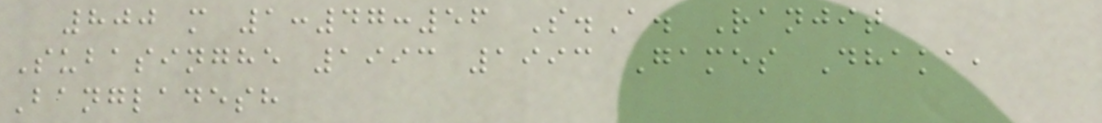800 m 1:47:56 S.A. Ranjit
Subasinghe 1993 1993 Games Dhaka,
Bangladesh
